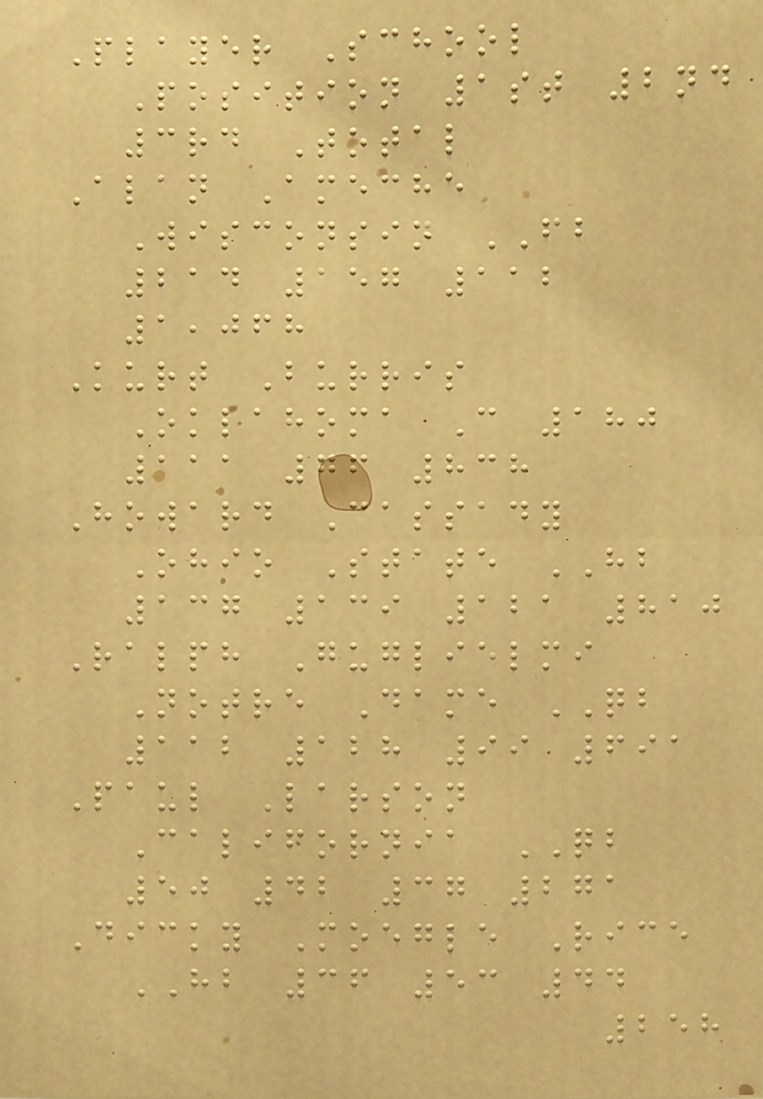Player School
Position 1st 2nd
3rd Total
Alan Ameche
Wisconsin FB
214 157 112
1,068
Kurt Burris
Oklahoma C 180
111 76 838
Howard Cassady
Ohio State HB
137 139 121 810
Ralph Guglielmi
Notre Dame QB
112 128 99 691
Paul Larson
California QB
50 42 37 271
Dicky Moegle Rice
HB 36 53 44
258
